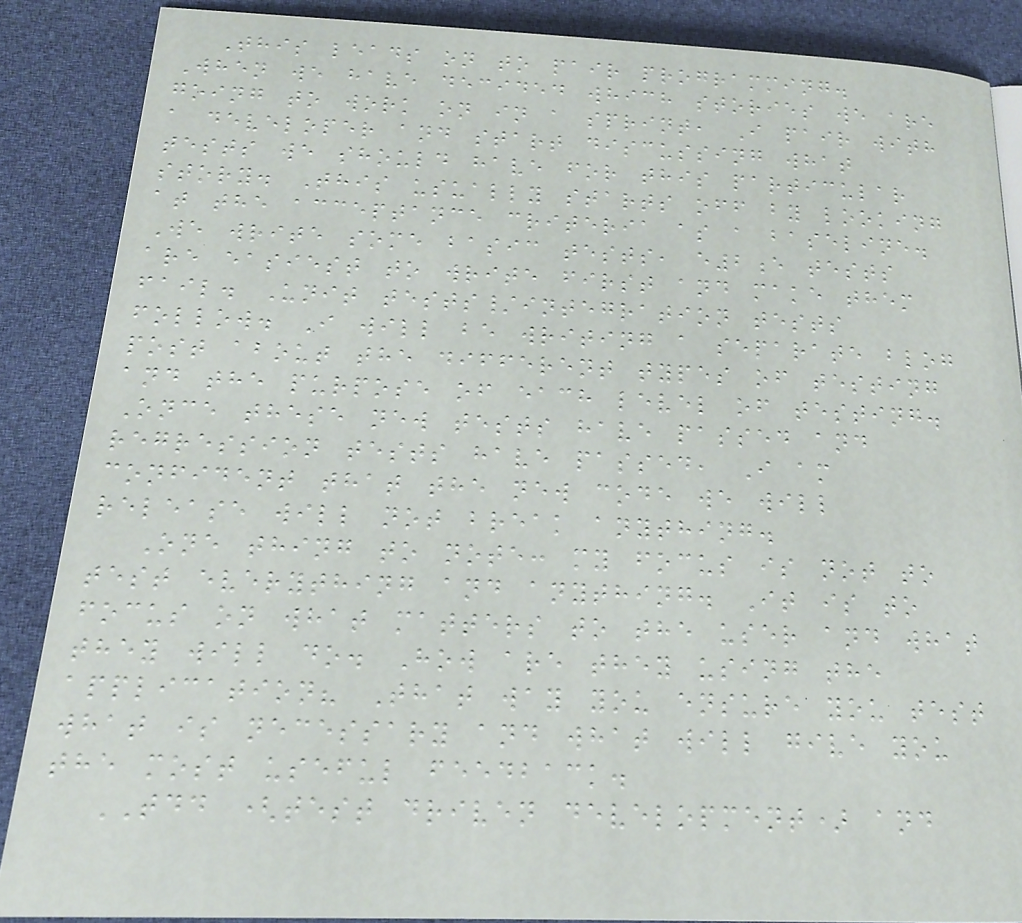This leads on to pair programming.
When we have decided which stories we are
going to work on in a sprint, I pair with
a developer and start discussing what
tests we should have for this particular
story. This usually starts off by looking
at the acceptance criteria as a baseline.
We write some basic tests, e2e tests
are easiest to write first and make them
fail. Unit tests/integration tests
follow. I will be writing a separate blog
post about the different types of testing
and the purpose of each level of testing.
Once these new tests have passed and
regression tests have passed, I am
confident that the new code we will
release will not break anything.
One thing to note: my focus is not to
test everything and anything. It is to
focus on what matters to the user and what
they will do. How are they using the
application? That way you ensure you test
what is necessary and what will give you
the most useful feedback.
TDD (test driven development) and
